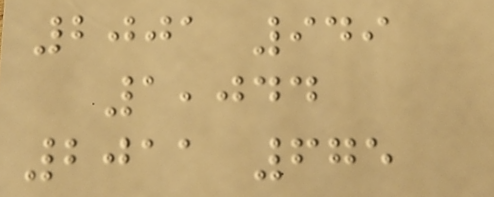2001 949
1,044
2011 675
